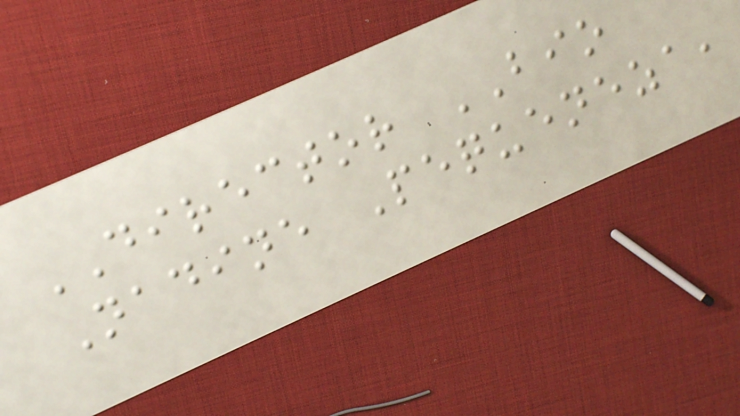DIRECTOR BIO
Nadine Pequeneza,
